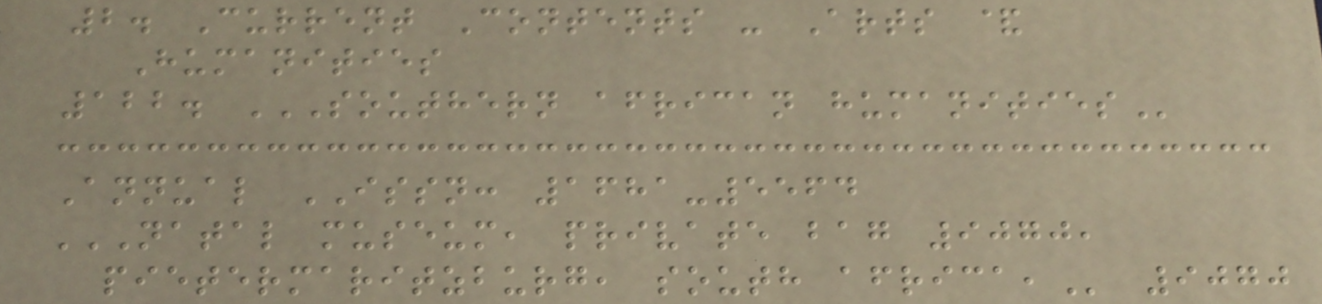2. Current Contents - Arts &
Humanities
122. SOUTHERN AFRICAN HUMANITIES
Annual ISSN: 1681-5564
NATAL MUSEUM, PRIVATE BAG 9070,
PIETERMARITZBURG, SOUTH AFRICA, 9070
